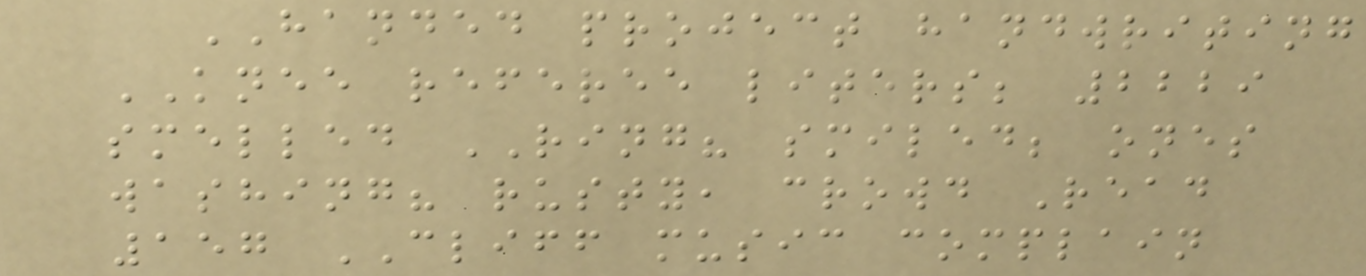HANDED project handwriting
KNEE referee liters; 2229
smelled RING? smiled; ones
washing? rusty, crowd Read
157 CLIFF music complain
